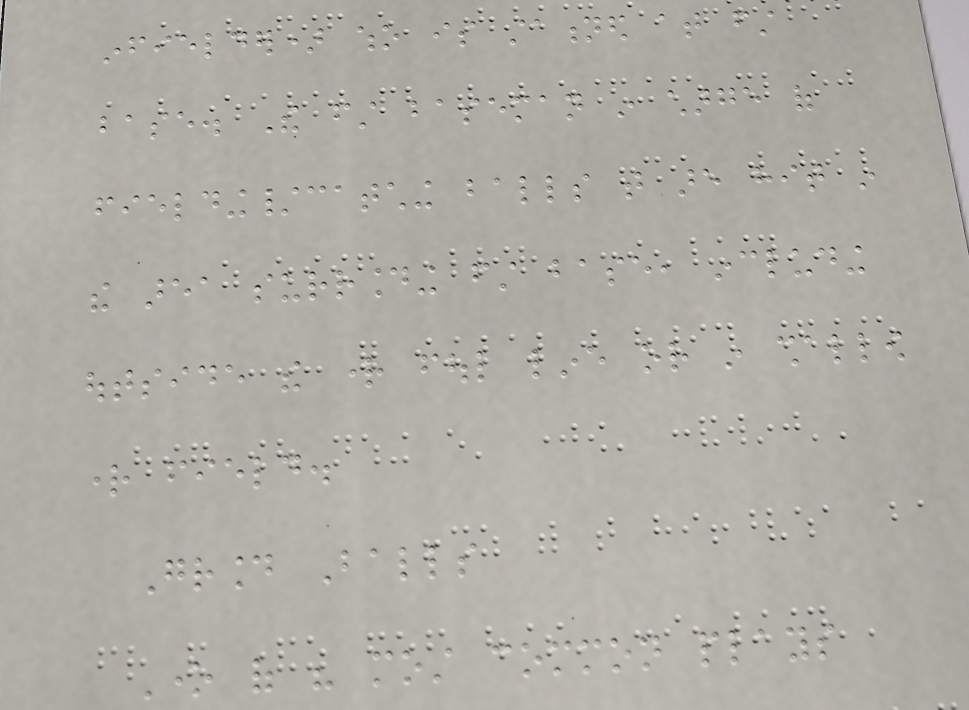infielder) who is stationed at first
base. The first baseman in charge of
fielding/catching balls that are hit in
the area surrounding first base, including
outside the right foul line or in shallow
right field.
Ground Balls
One of his most common plays
